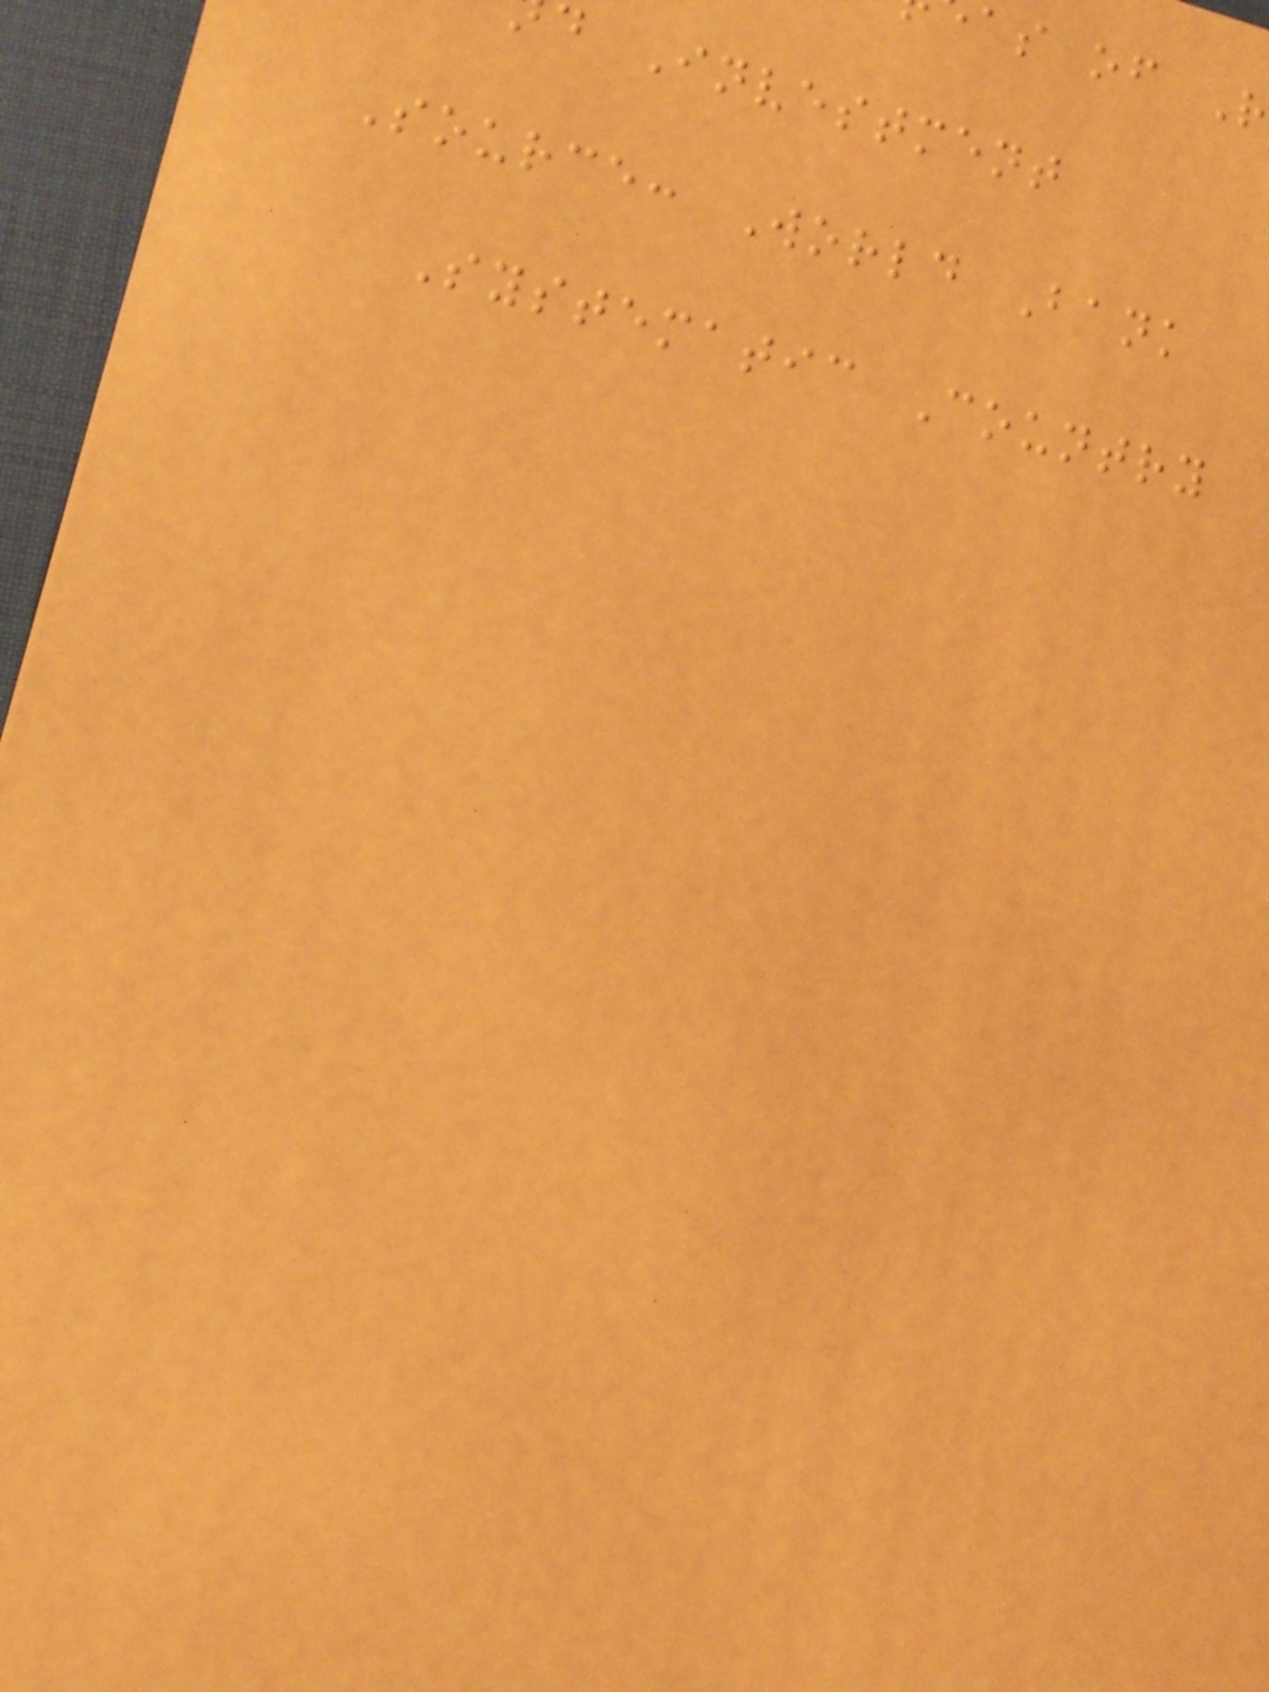as of R
d Investment
Source: World Bank
Systematic Country
